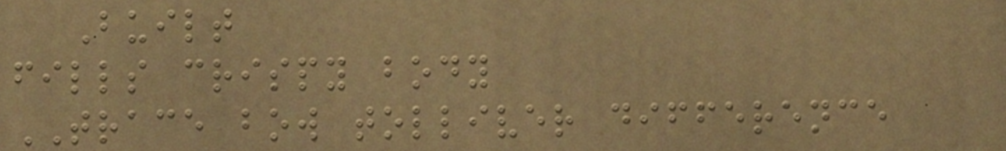Built
fills crispy body
TRACE bow tolliver difference
